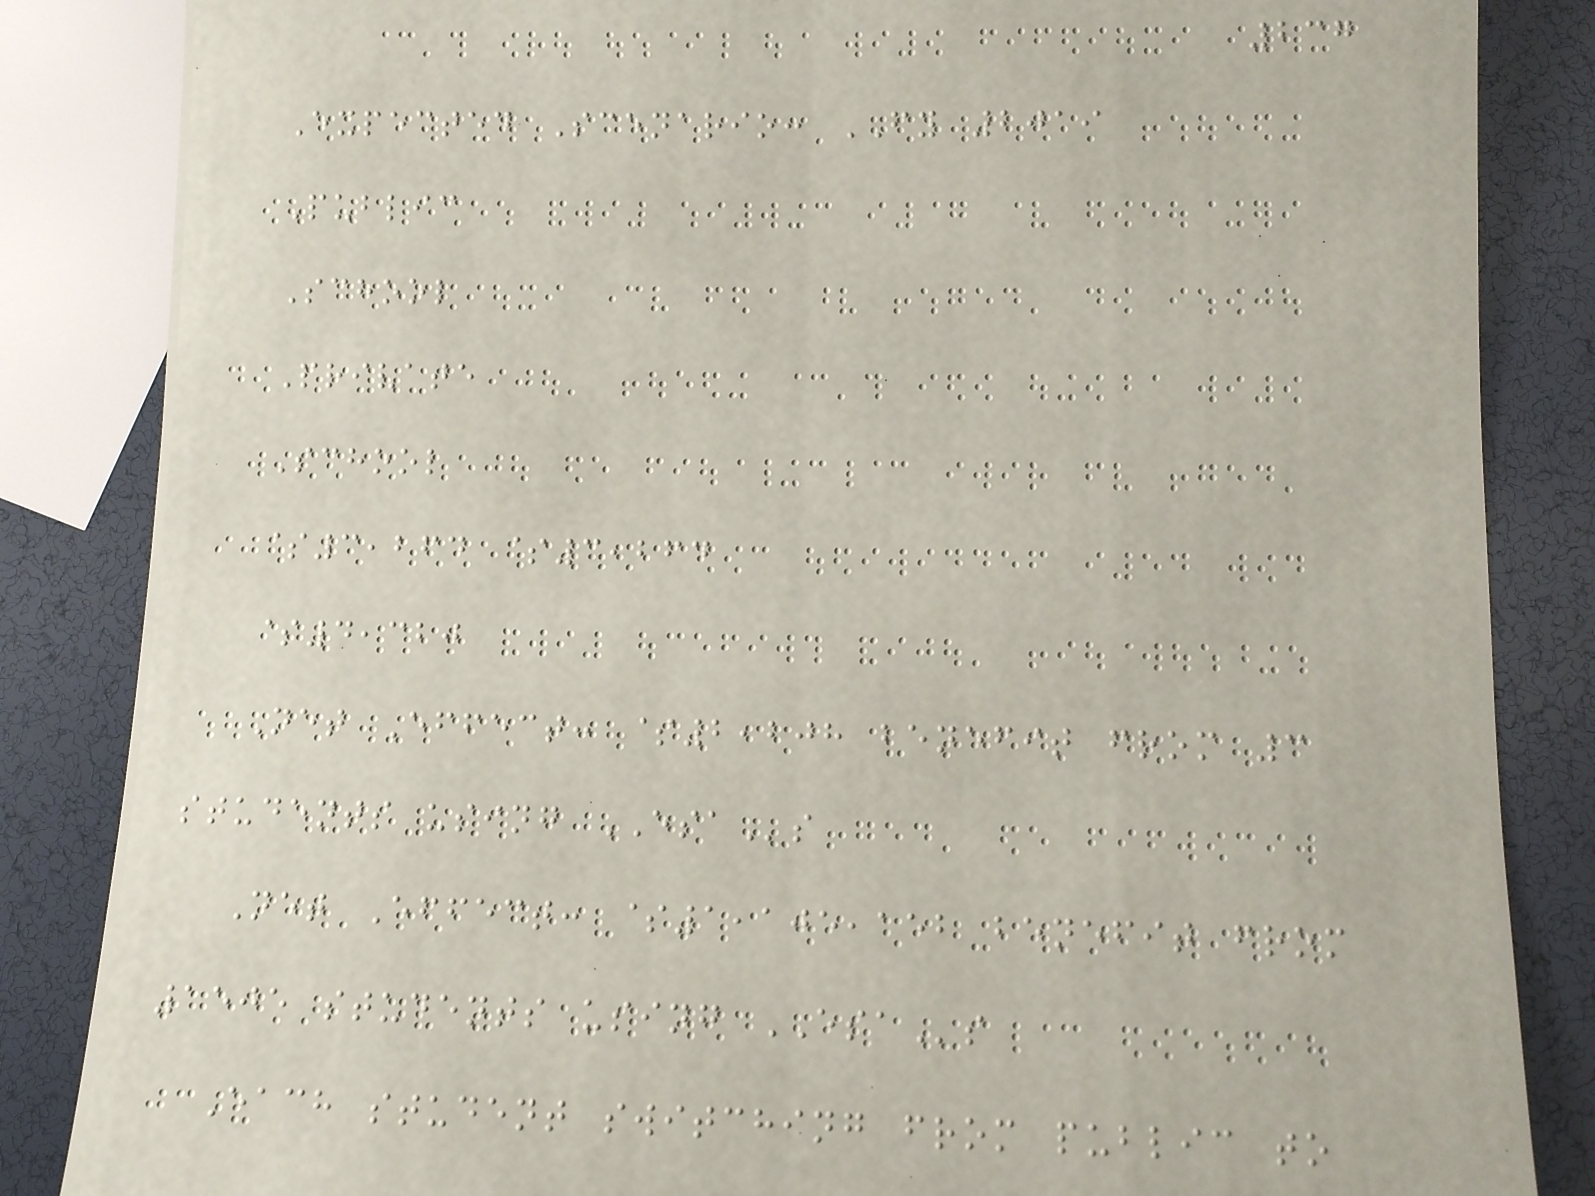237
Expected Scenario: FY 2019
Public
School
Private
School
$3,264 $3,264
$4,320
Net Effect: $2,208 benefit from 3
students using ESAs
Net Effect: $1,105,152 benefit from
1505 students using ESAs
Each student switching from public to
